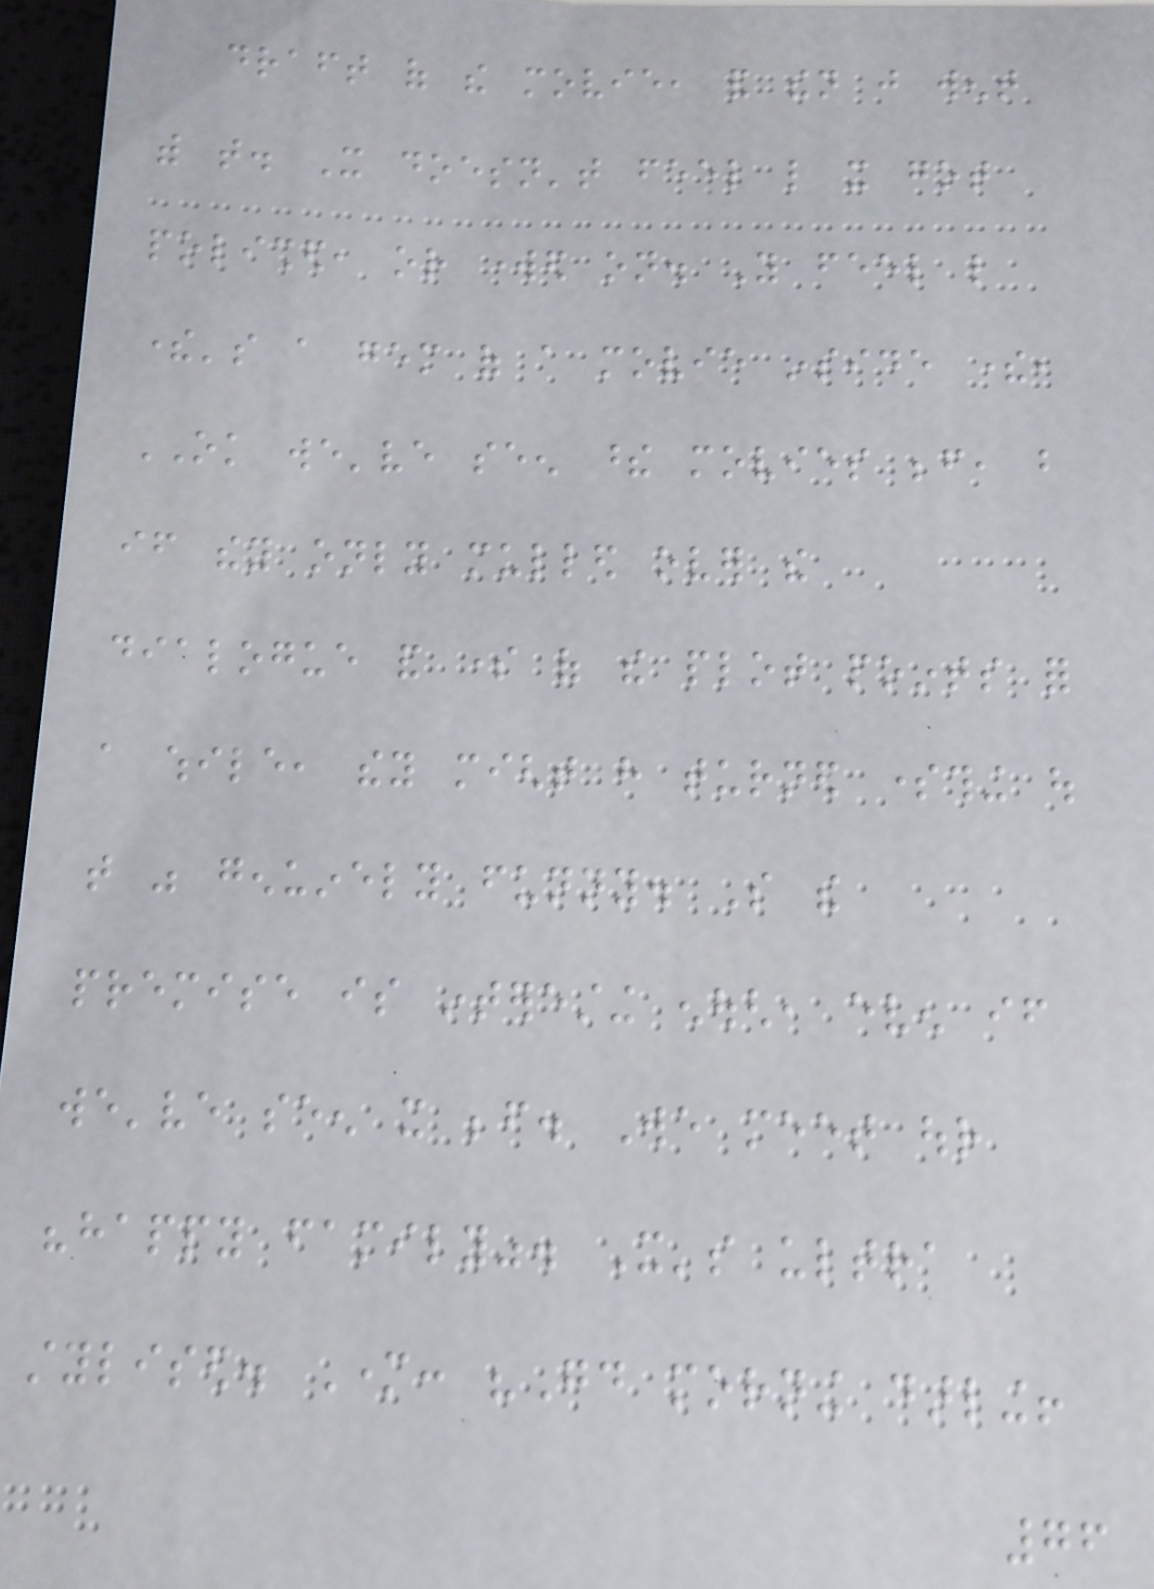draft of the movie, and then just went
with that. It doesn't feel like it got
polished, or worked on. You feel like
there's a gem of a movie inside there,
OK we've seen these movies before, but
if they only mulled over the
dialogue and some of the plot points for
a while, they might have turned something out
that was genuinely funny. So the
premise is interesting enough, even if
we've seen it before. We meet our
"happy family". It's ultra
stylised. Mother: "Good morning darling!
76
